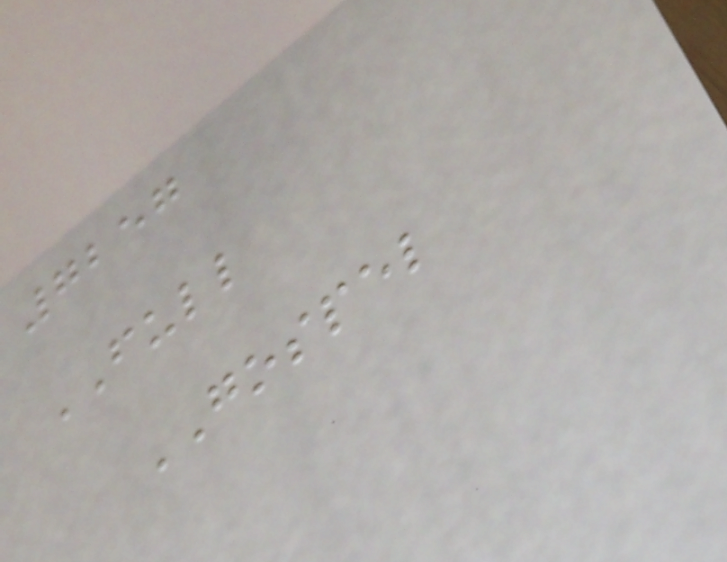7257
FULL
GOSPEL
